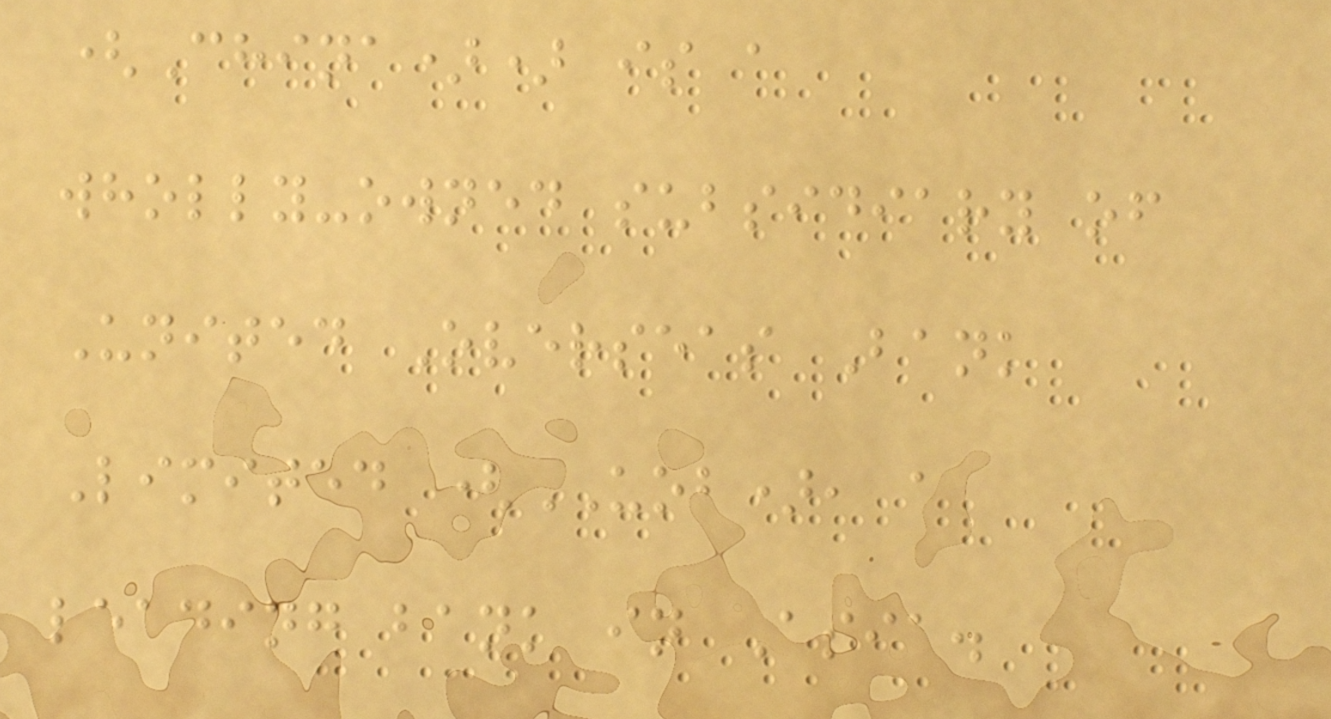(China)) is a
wholly-owned subsidiary of
United Overseas Bank
Limited (UOB), a
leading bank in Asia.
